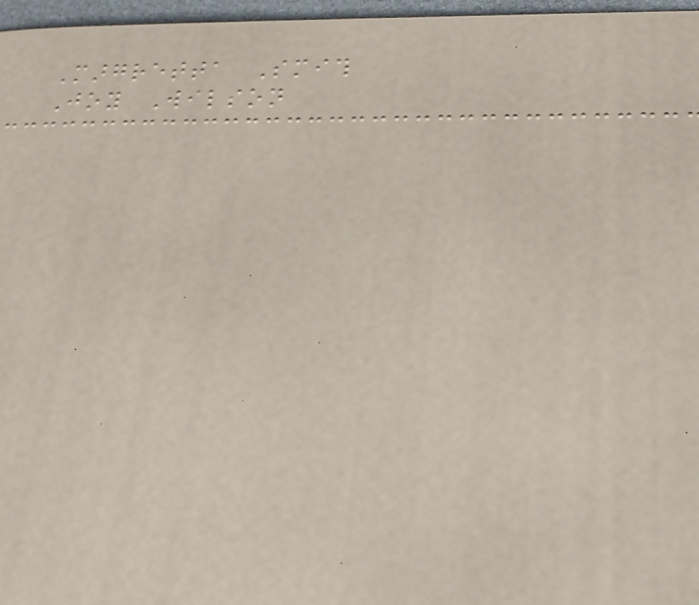Margretta Smith
Joy Wilson
